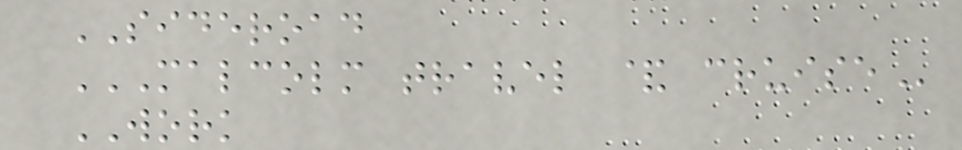SIDEROAD
MALCOLM TRAVEL & CRUISE
WORK
